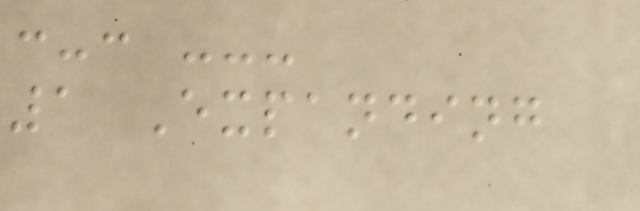:-: ---
1 Expanding
